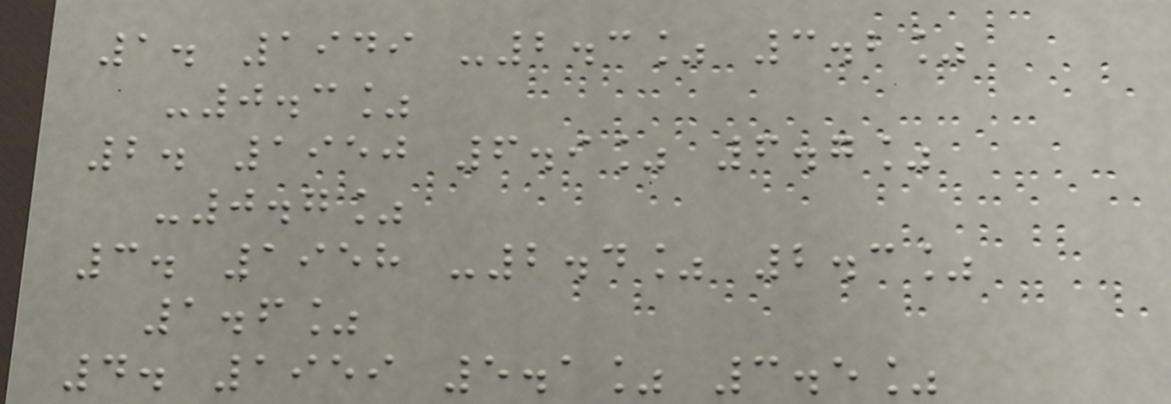1. 1949 -2.3% 3.2%
-0.3%
2. 1950 6.9% 6.7%
-0.7%
3. 1958 -2.4% 2.3%
1.6%
4. 1959 5.1% 3.5%
